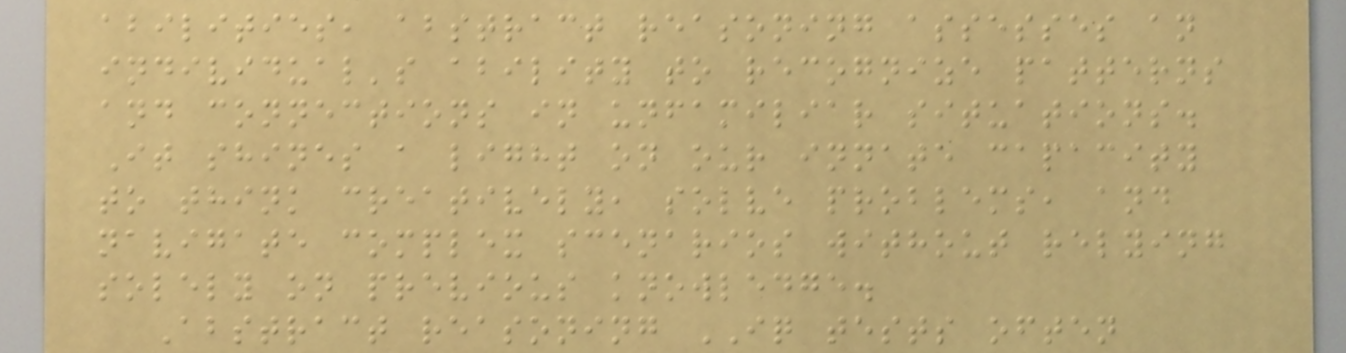abilities, abstract reasoning assesses an
individual's ability to recognize patterns
and connections in unfamiliar situations.
It shines a light on our innate capacity
to think creatively, solve problems, and
navigate complex scenarios without relying
solely on previous knowledge.
Abstract reasoning IQ tests often
